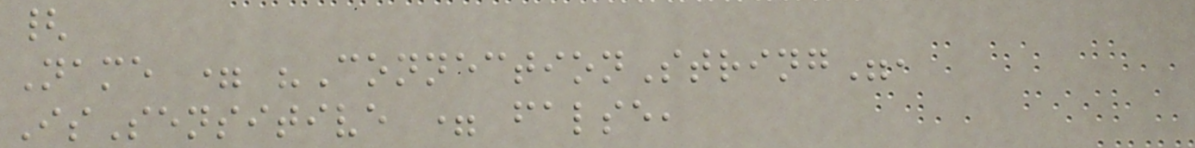{
Name = "ConnectionString",
IsSensitive = false,
